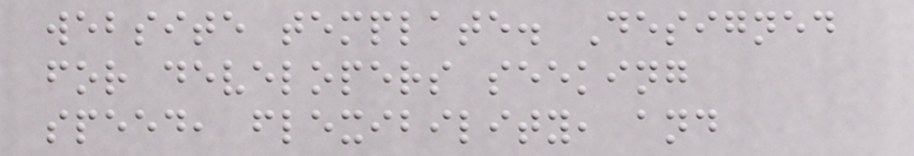website template. Designed
for developers seeking
speed, flexibility, and
